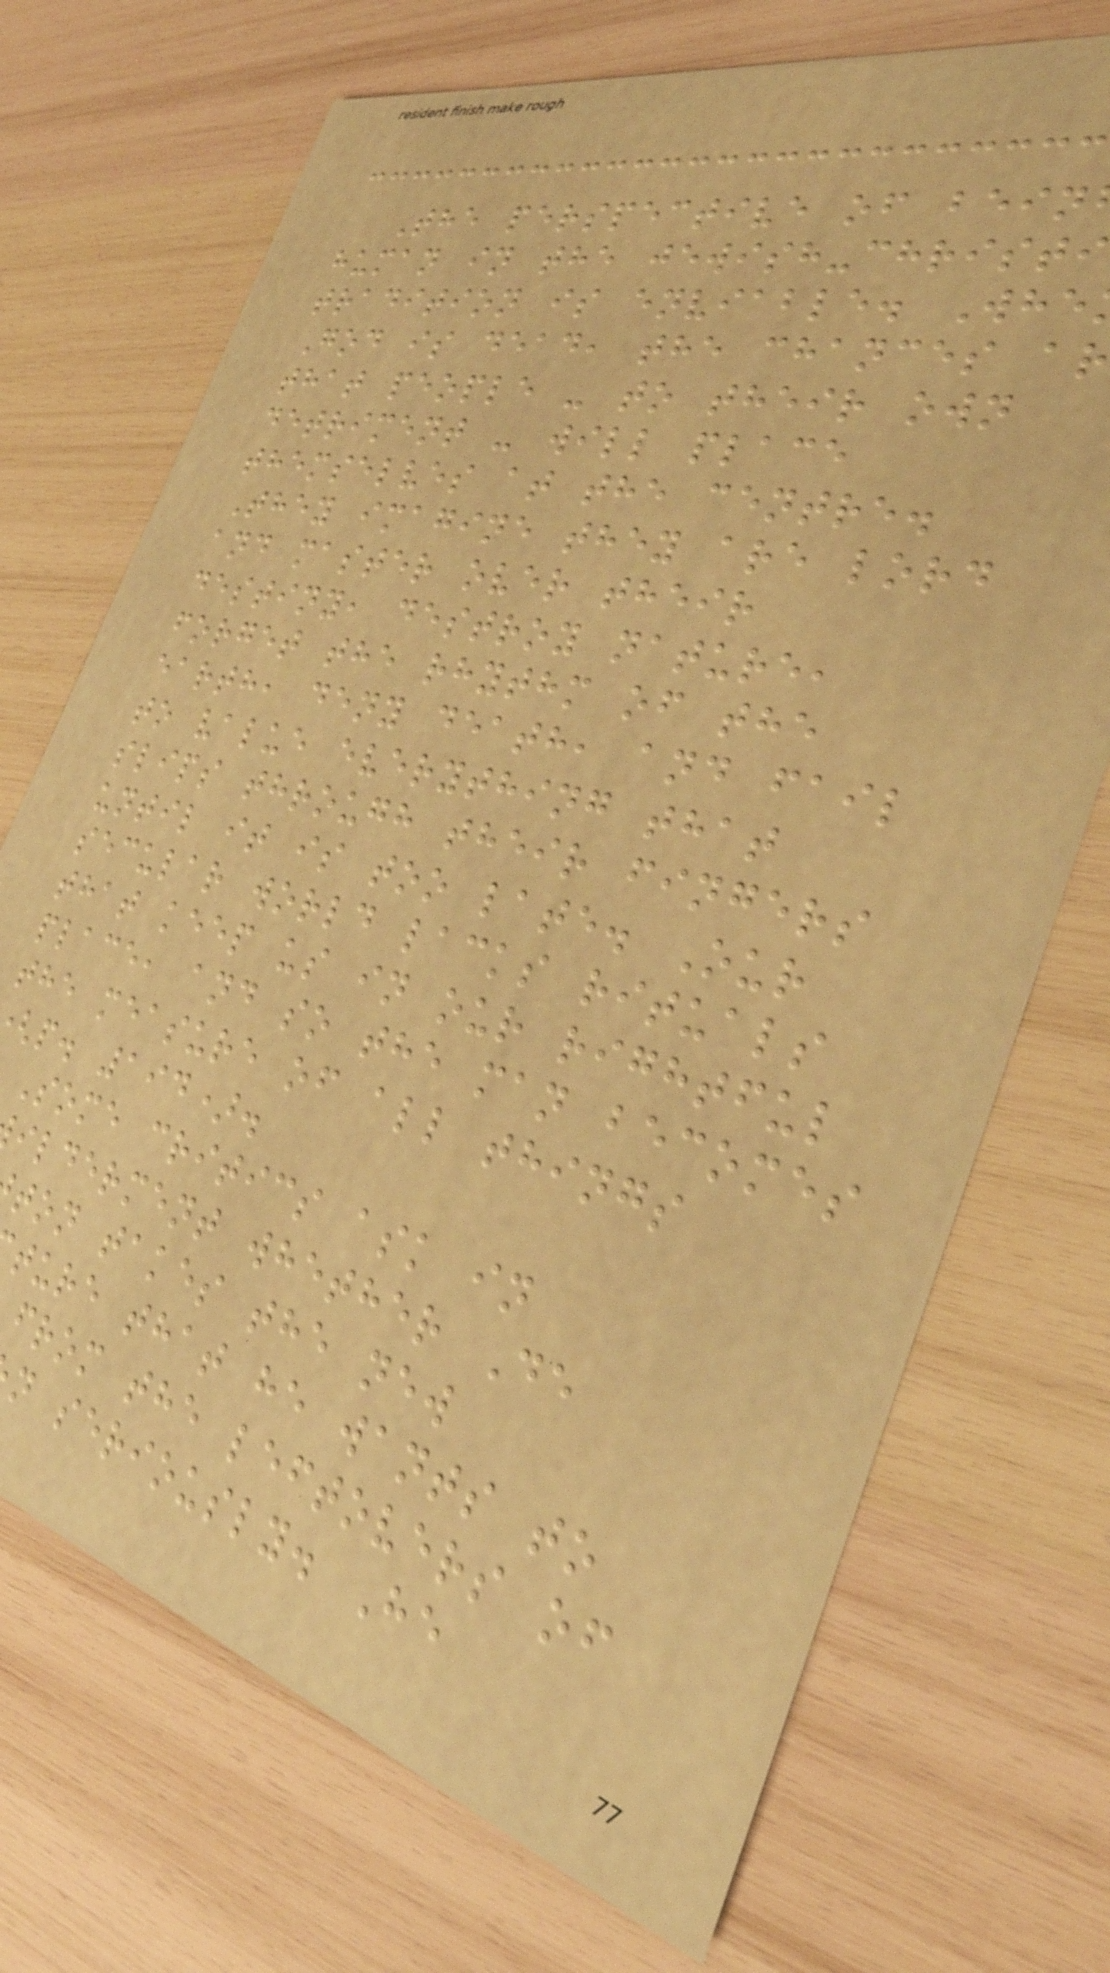The perspective of bein
human in the jewish-christi
tradition is enviable. Whe
God is dead, the chances a
that people - to their own
detriment - will place
themselves at the centre.
They imagine they are lord
and master over their
destiny, destroy nature,
forget the rhythm of the
earth, deny death, and fail
to value everything that
slips through their fingers
until it is too late. Our
secular world lacks rituals
that keep us in our rightful
place, and so the man becomes
the measure of all things
p. 194).
Some critics ask in
ilderment whether De
ton takes the new
ture that he wants to
from the leftovers of
n seriously. He
